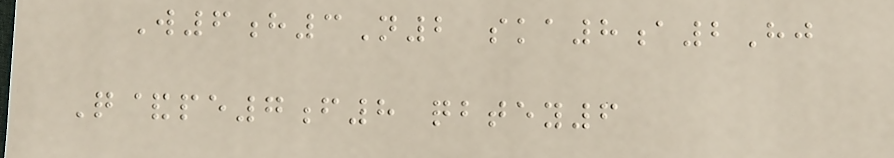W6h3N2 ska8a2Hj
Q&pe7f8 qbtey6
